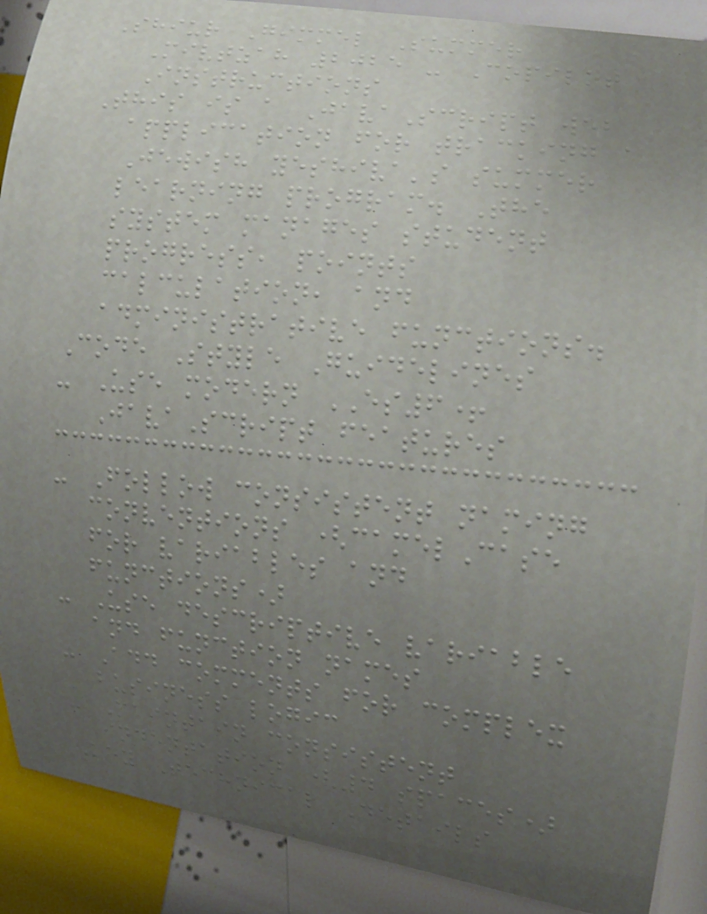Shiur Gimmel Summer
Mivtzah 2025 - Copilot
Instructions
This is a JavaScript web
application for tracking a
Jewish yeshiva's summer
learning program. The
system manages student
progress, points
calculation, and
administrative functions.
Code Style Guidelines
- Use modern ES6+
JavaScript features
- Follow consistent naming
conventions (camelCase
for variables and
functions)
- Use descriptive variable
and function names
- Add comments for complex
business logic
- Maintain consistent
indentation (4 spaces)
Key Technical Details
